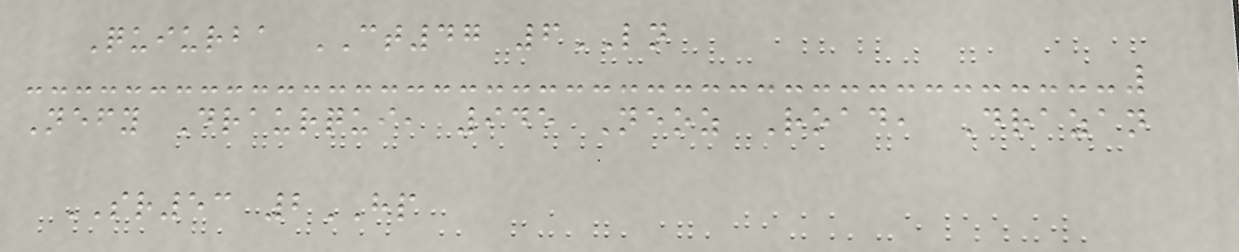Quiurba CT47 6LN
Nefy Draurqui, 945 Neoz Road, Drazan
SR53 2HP
